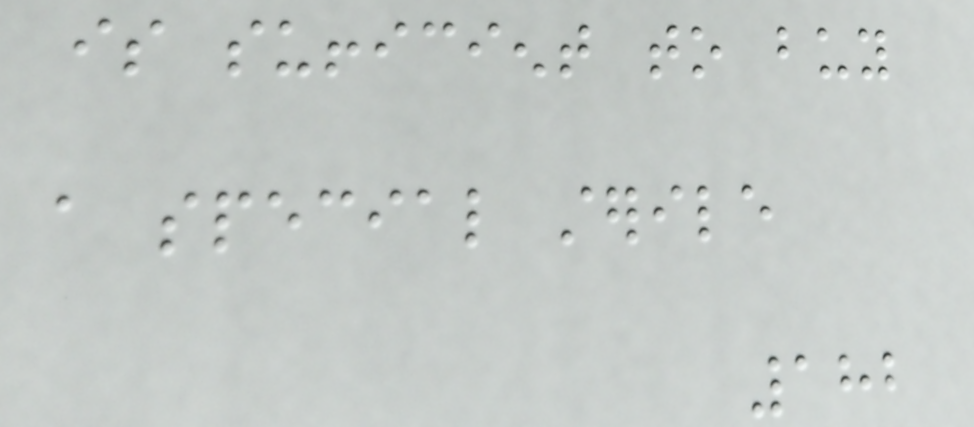is sufficient to buy
a special sterile
182
